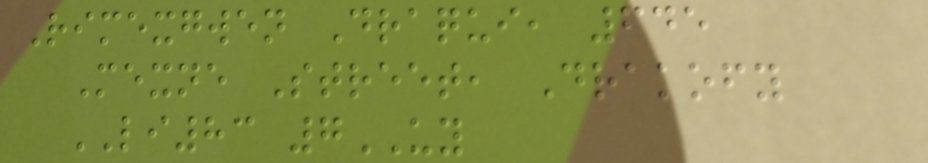Rimexgwen Draqui, 645
Mexne Street, Drakofy
LI83 7UY
